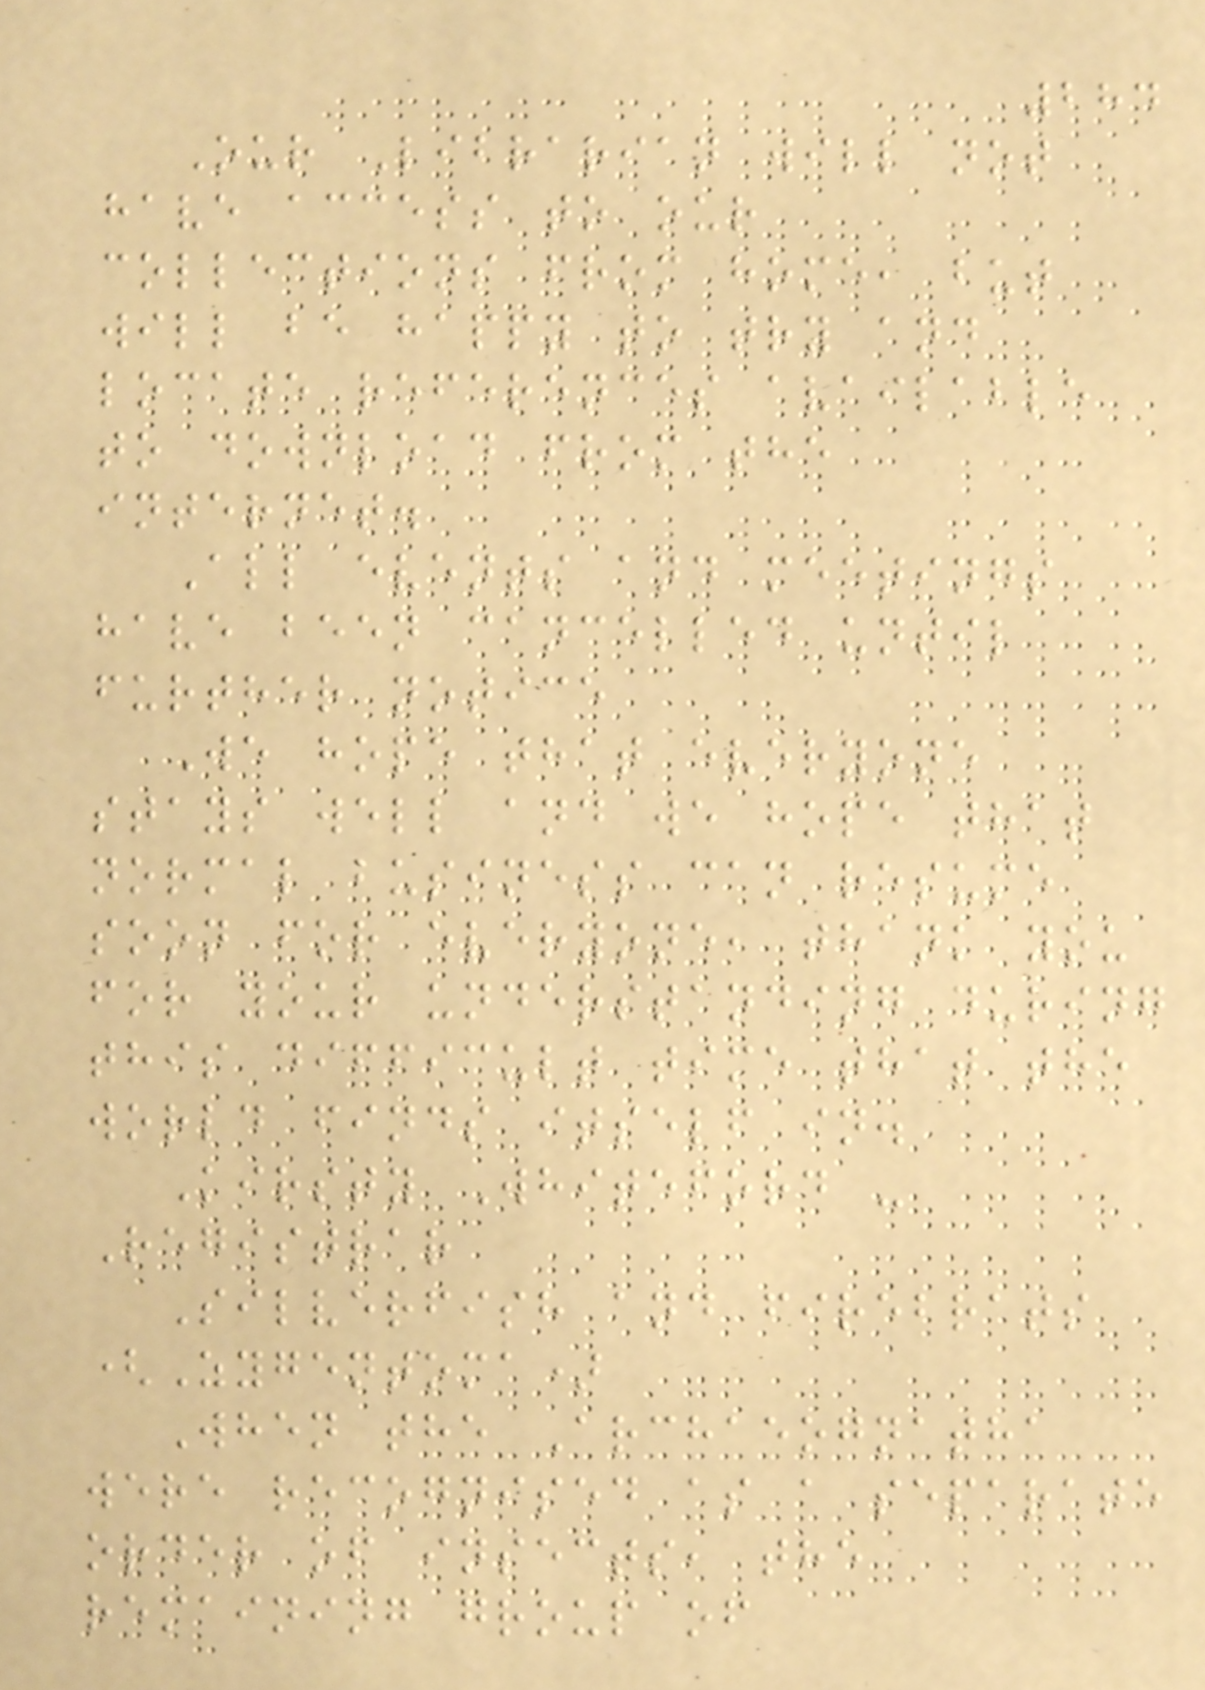284
Our Librarian will not
have access to our
collections from home, but
will be happy to try and
locate references available
to download from the
internet.
All events and meetings
have been cancelled until
further notice
We hope that everyone
stays well and we hope that
normal business can resume
soon for everyone, thank you
for your understanding during
this difficult time that the
world finds itself in.
Kirsty Whiteford -
Registrar
Silverfish and firebrats
(Zygentoma)
When the Archaeognatha
were recognised as a separate
order of insects, the
remaining group of
